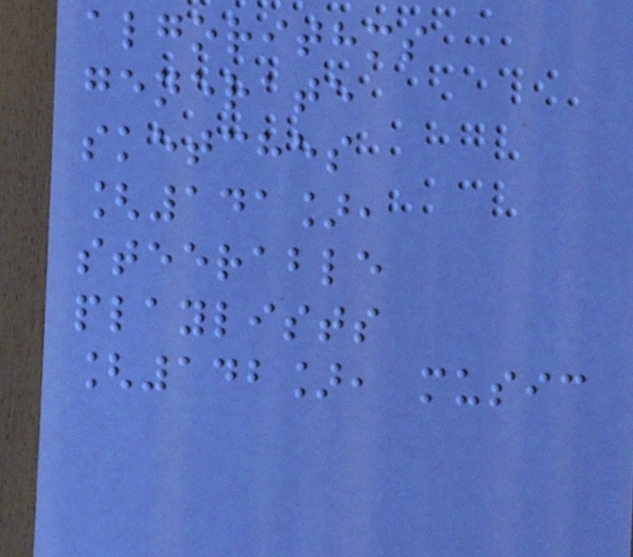algorithms
generate
sketches
[141],
steerable
playlists
[142], music
